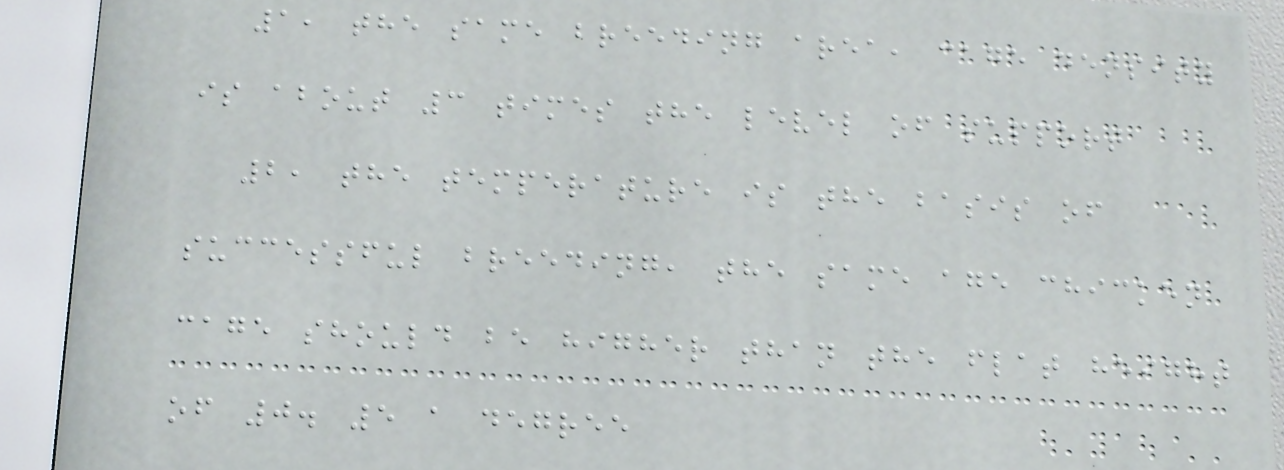1, the same breeding area, cage density
is about 3 times the level of support
2, the temperature is the basis of
successful breeding, the same age chicken
cage should be higher than the flat height
of 0. 5 a degree
